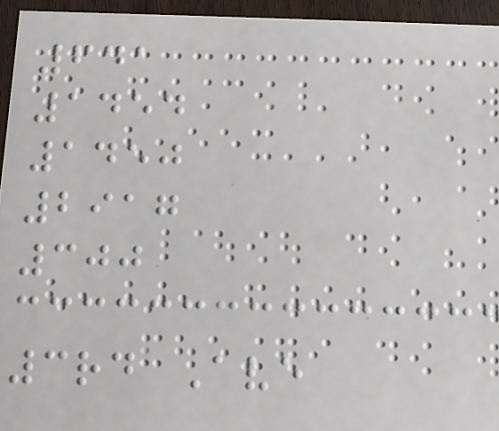641
1454
1450
2917
300
3rd Ave
